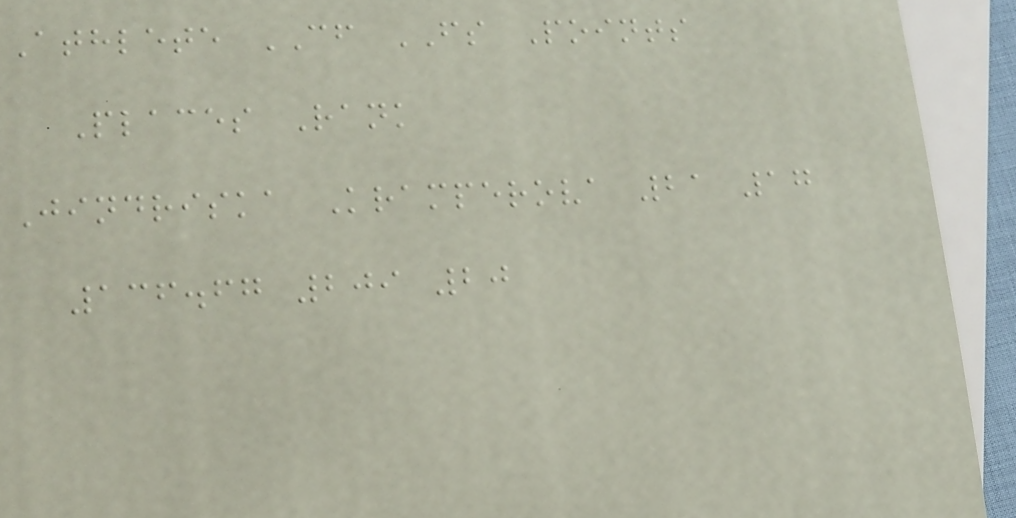Athlete CF FS Points
Places Rank
Jindriska Kramperova 21 17
136.67 209 20
